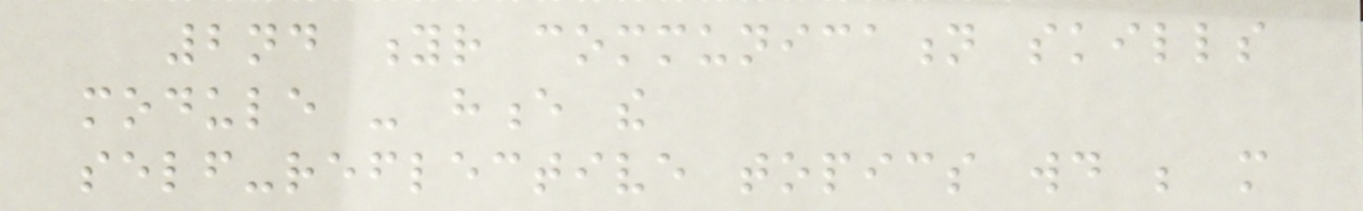2nd yr communication skills
module - hence the
self-reflective topics would be more
